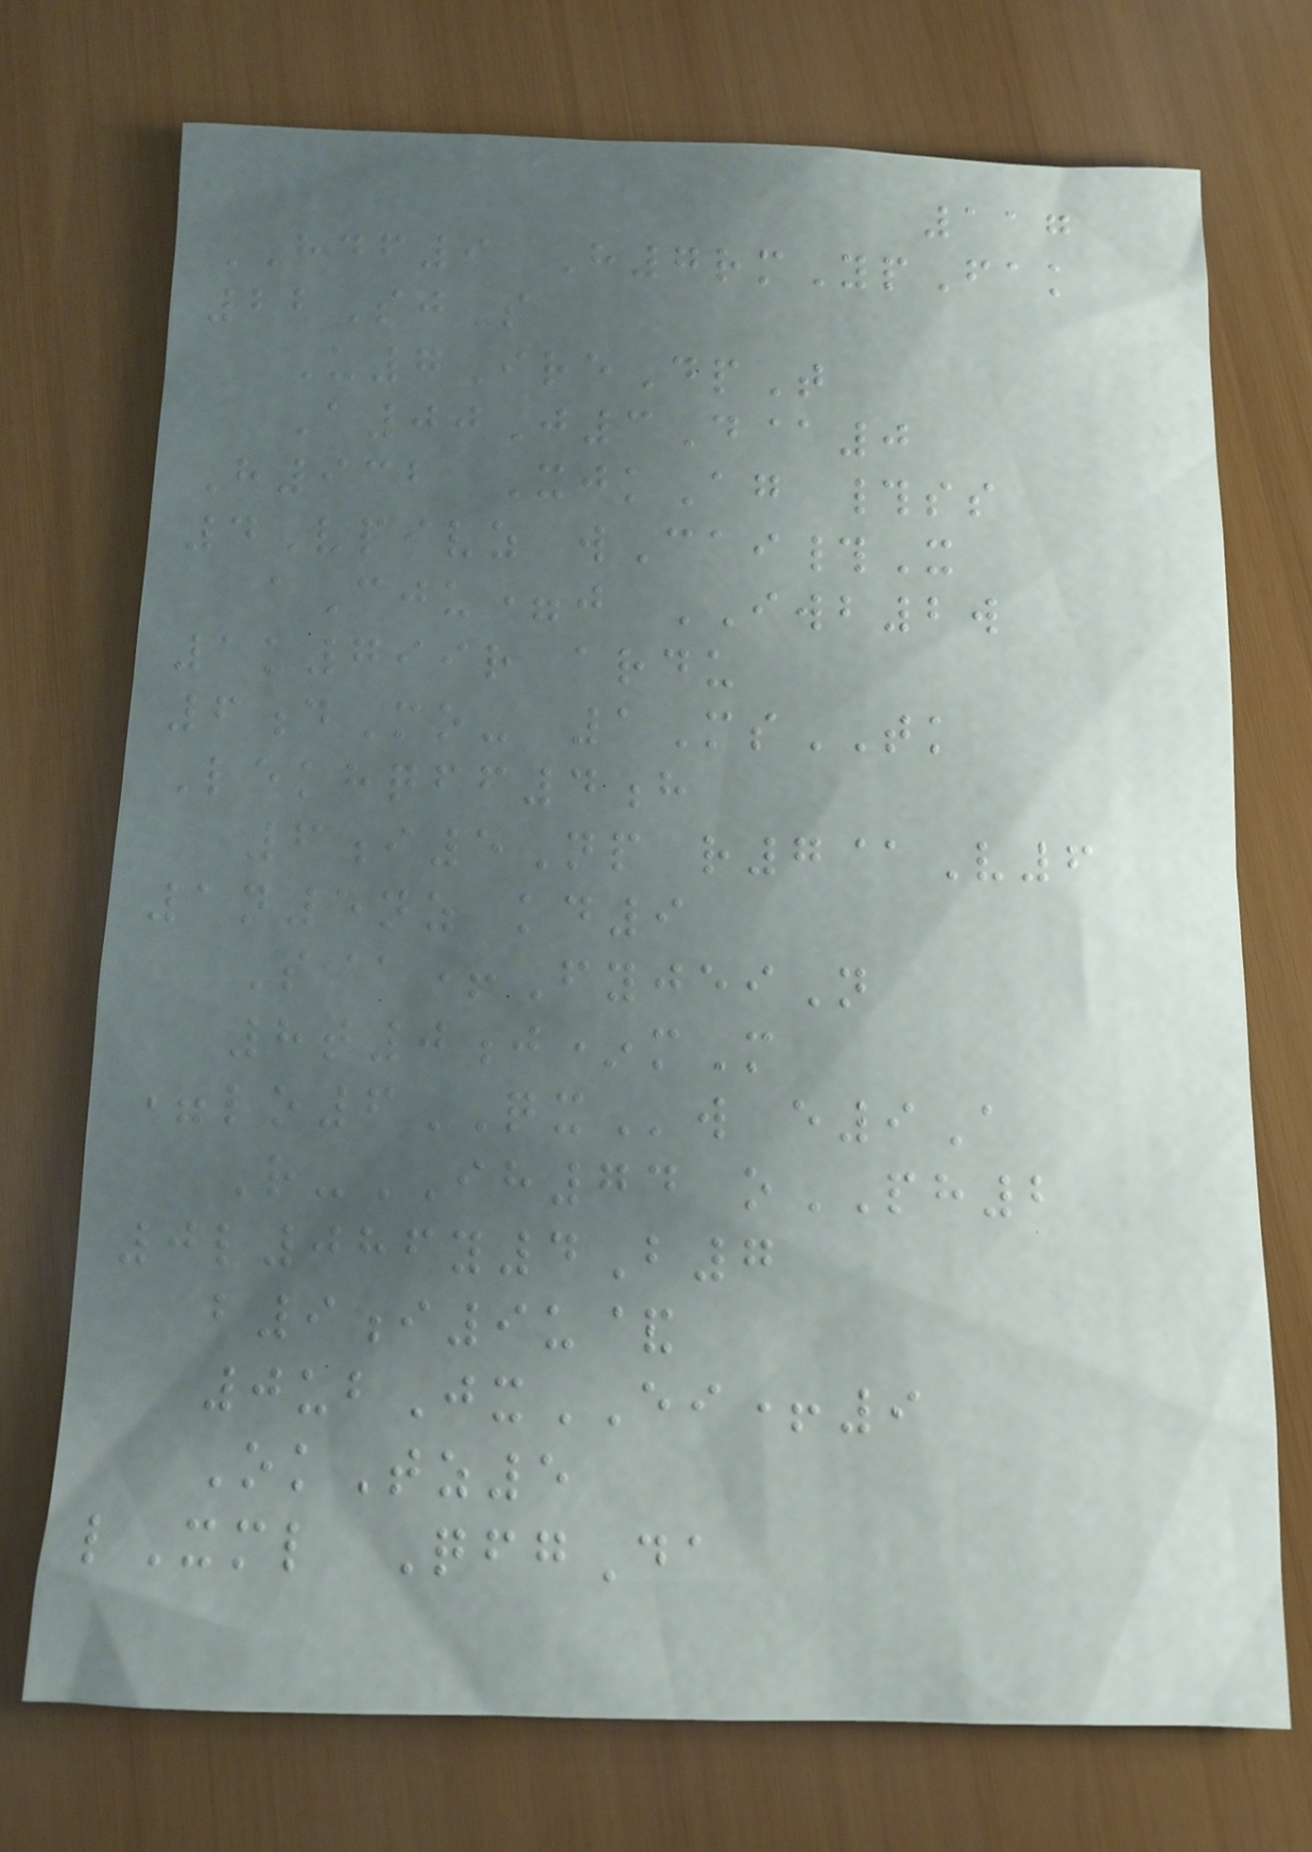117
HDF9 H7rmYpFak
22SjS
U7IreDpT
A00J3D@0
H932 XjkAg #ss
4Vpivz wCai#X
aCju=j IWB2w
1k799r ardu
6dMo- 1MsTK
Lekhqff4h
6i5Np r7@V6
1n5nz kd9
S@+FyjeiN
8t0j*mM
=lo6QXw e9A
R-IH74 oPH2
0l086y4B7
b9i9u&
0ubJxEI+9
OkTz5
lXml QfgDa
